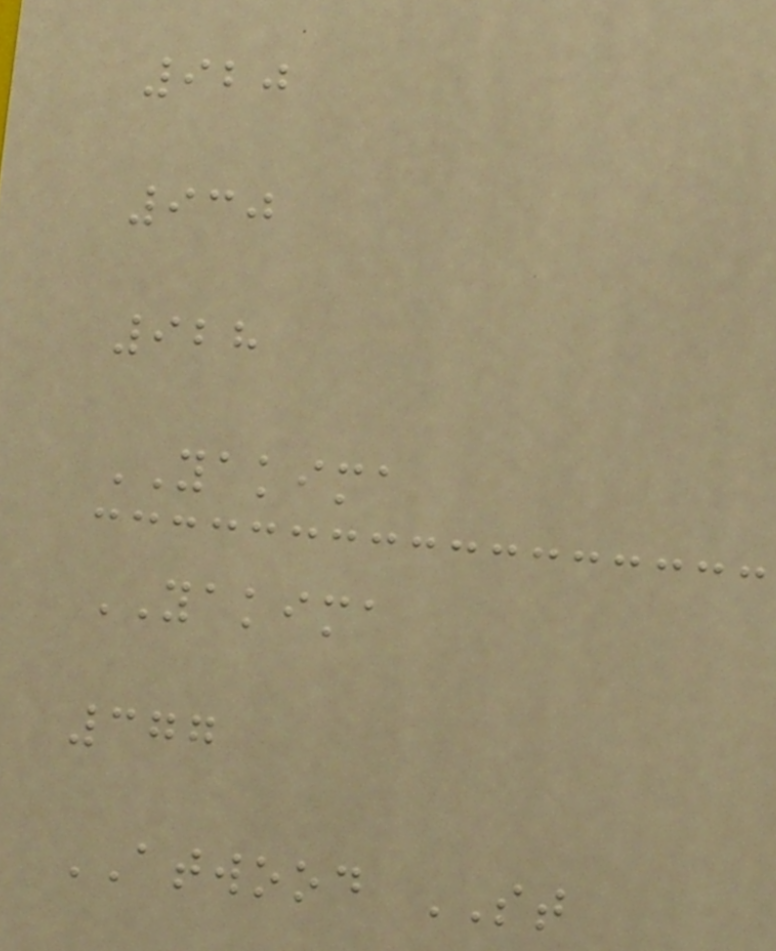920
930
928
YAKIMA
YAKIMA
377
ATWOOD ST
